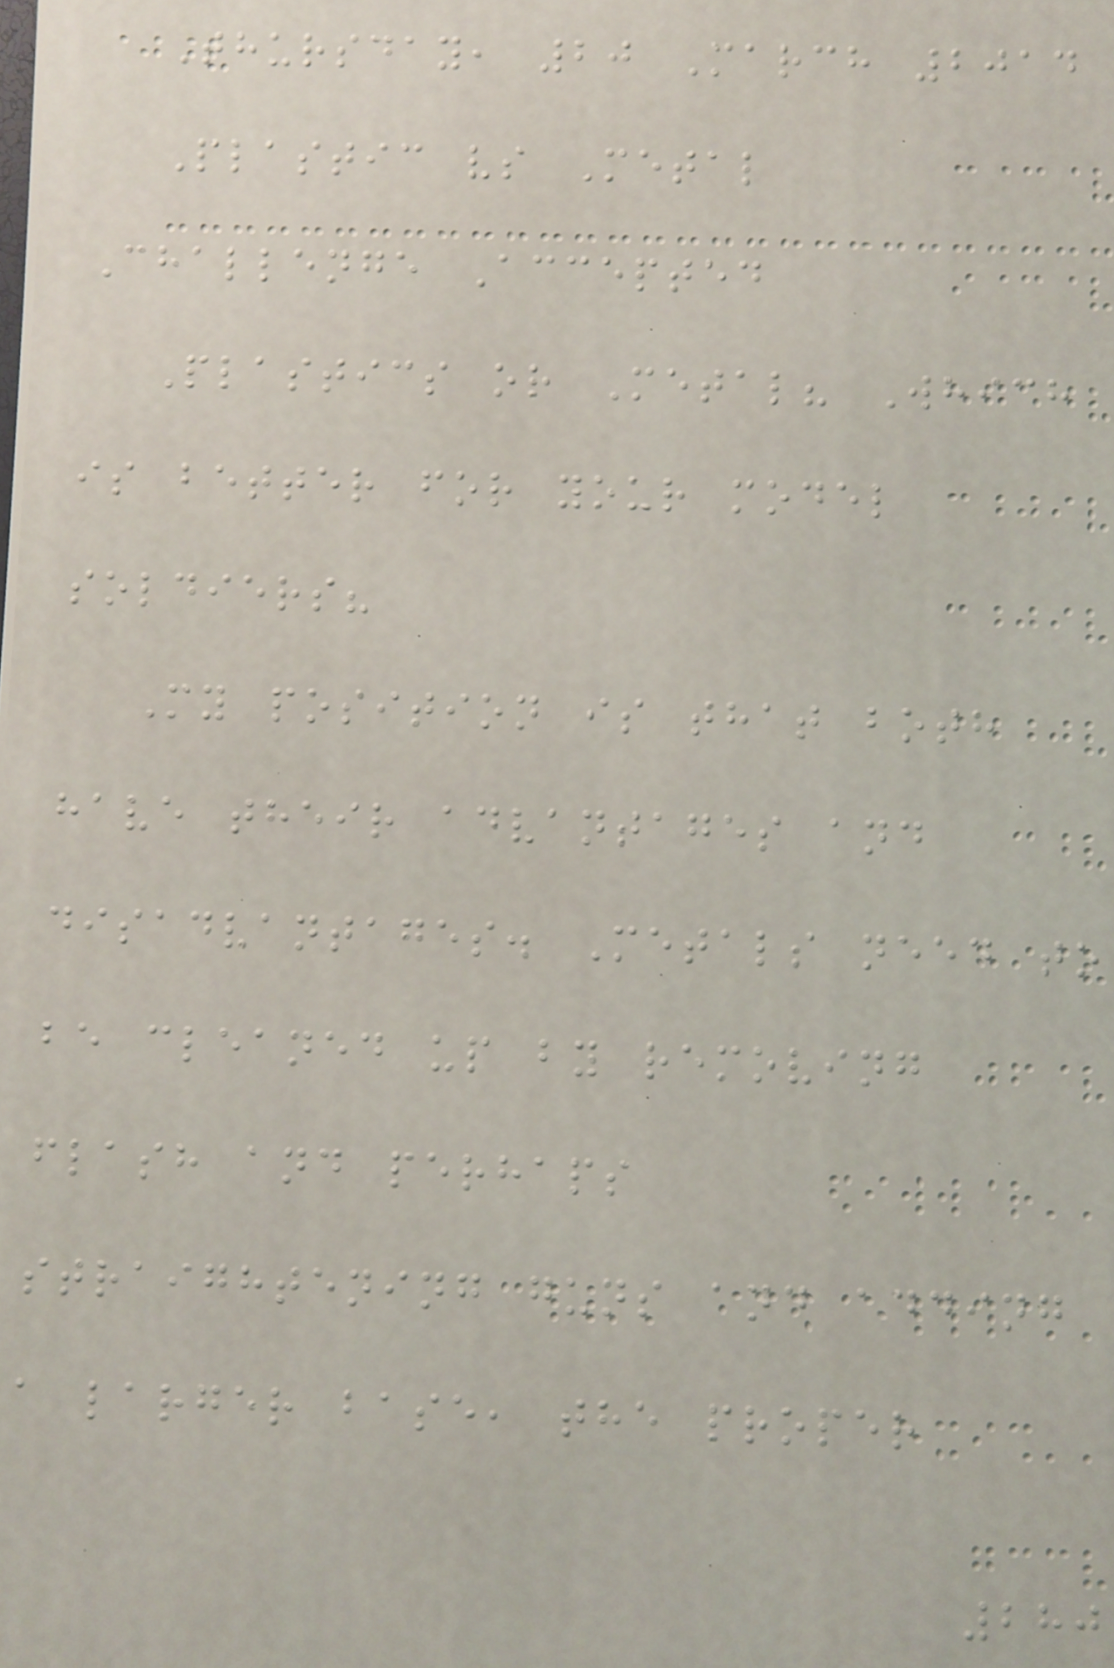Thursday, 20 March 2014
Plastic vs Metal
Challenge Accepted
Plastics or Metal? Which
is better for your model
soldiers?
My position is that both
have their advantages and
disadvantages. Metals need to
be cleaned up by removing
flash and perhaps
straightening guns and adding
a larger base, the proper
280
